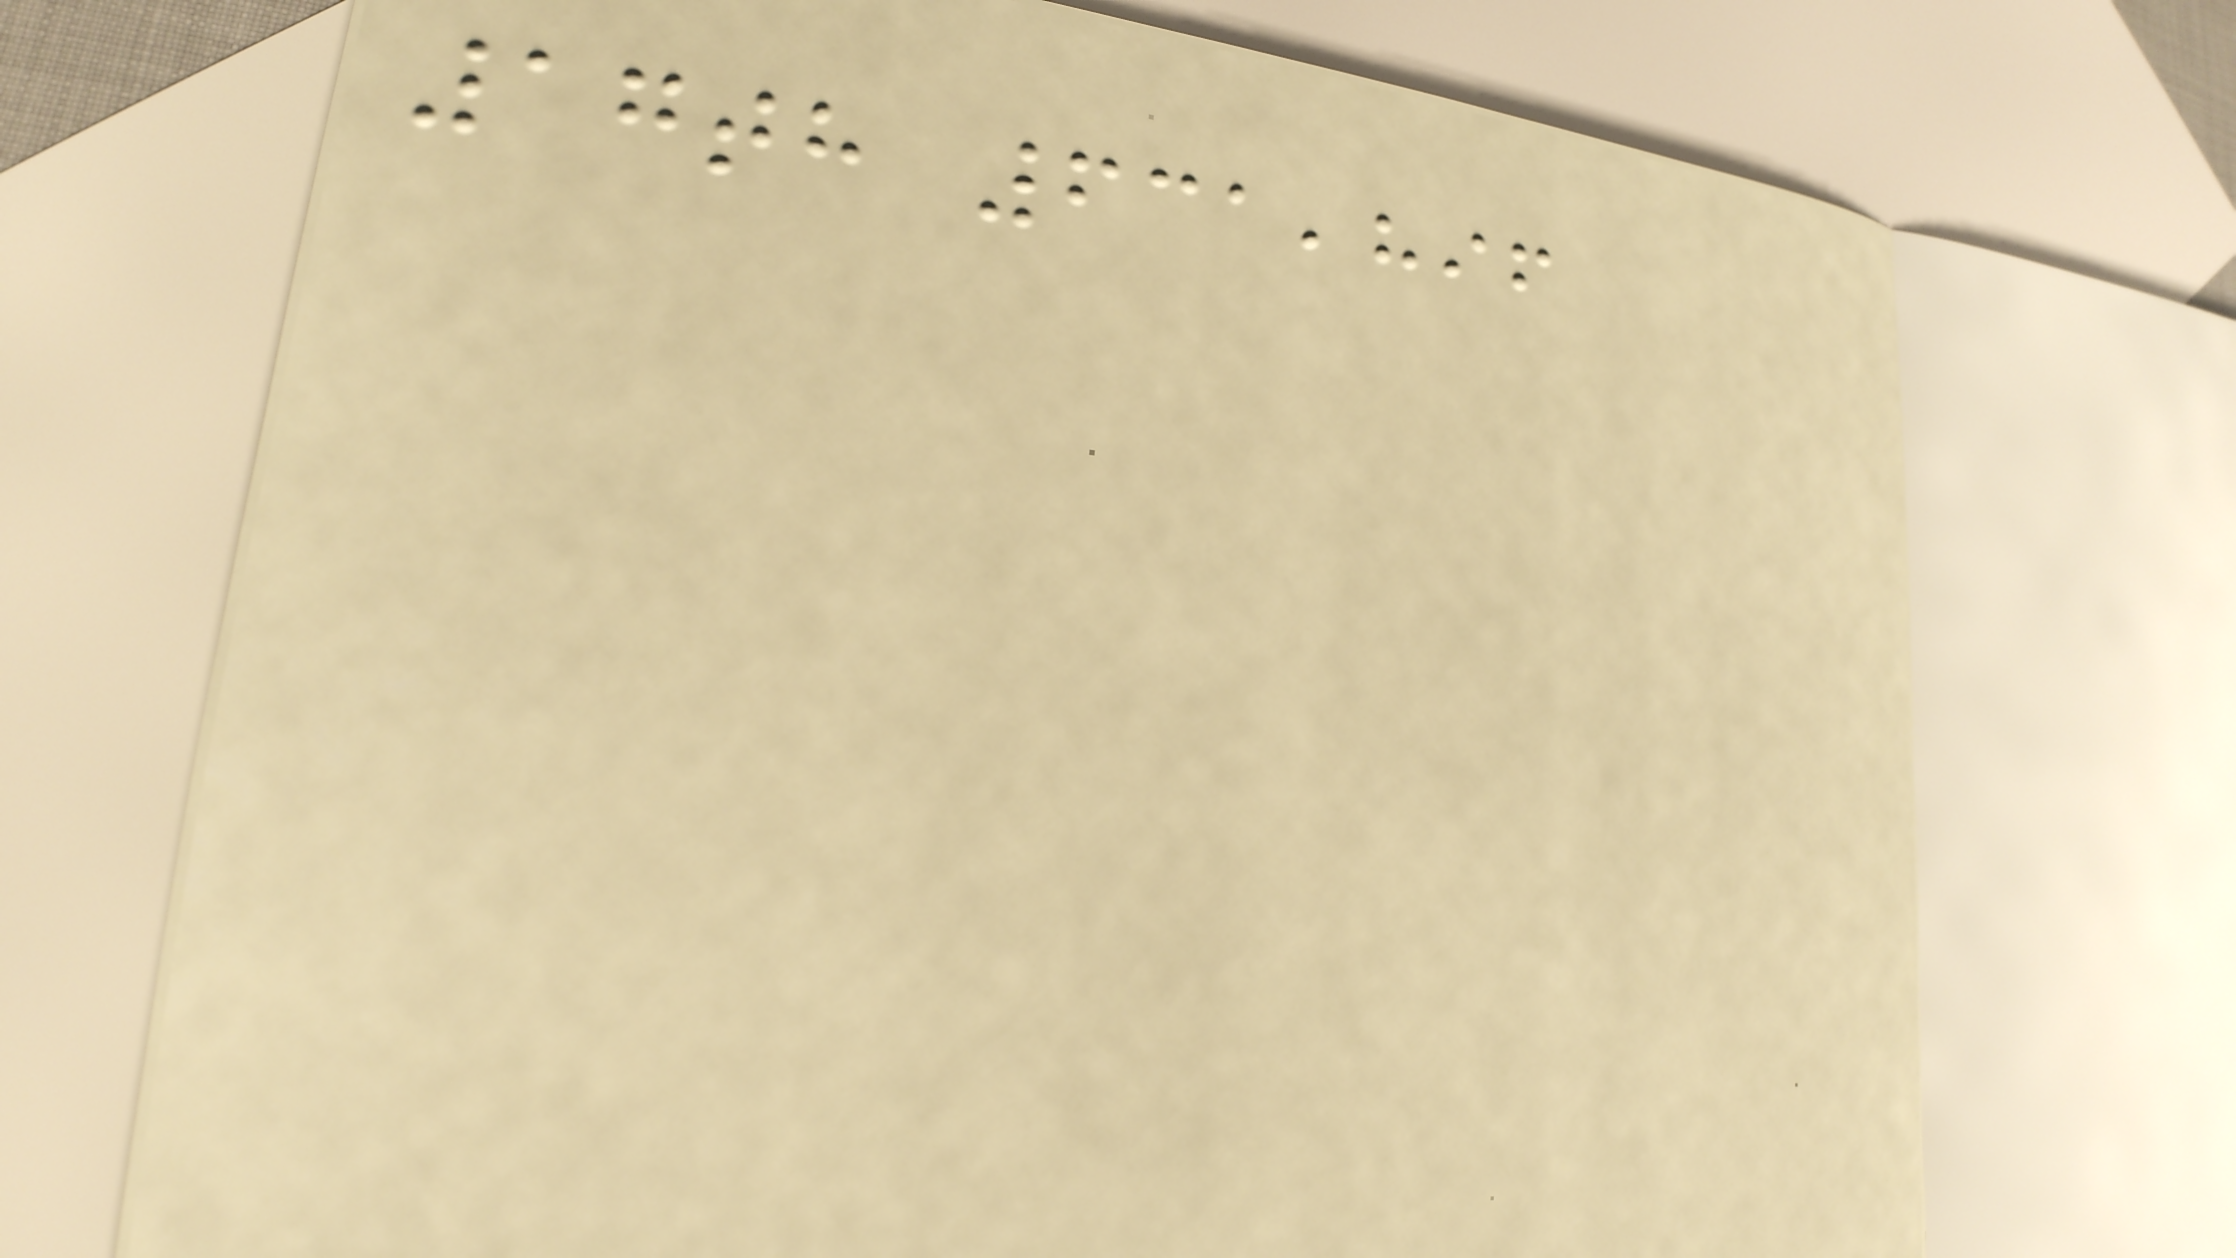17th 631,896
